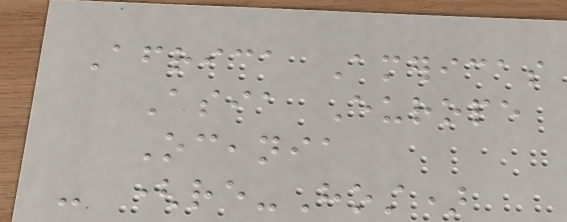Africa Americas
Asia Europe
Oceania
- (re-Host)
